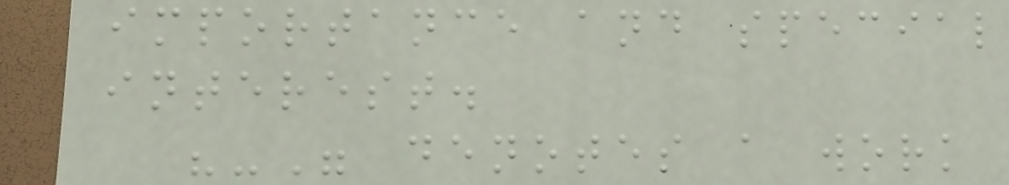importance and special
interest.
"-" denotes a work
